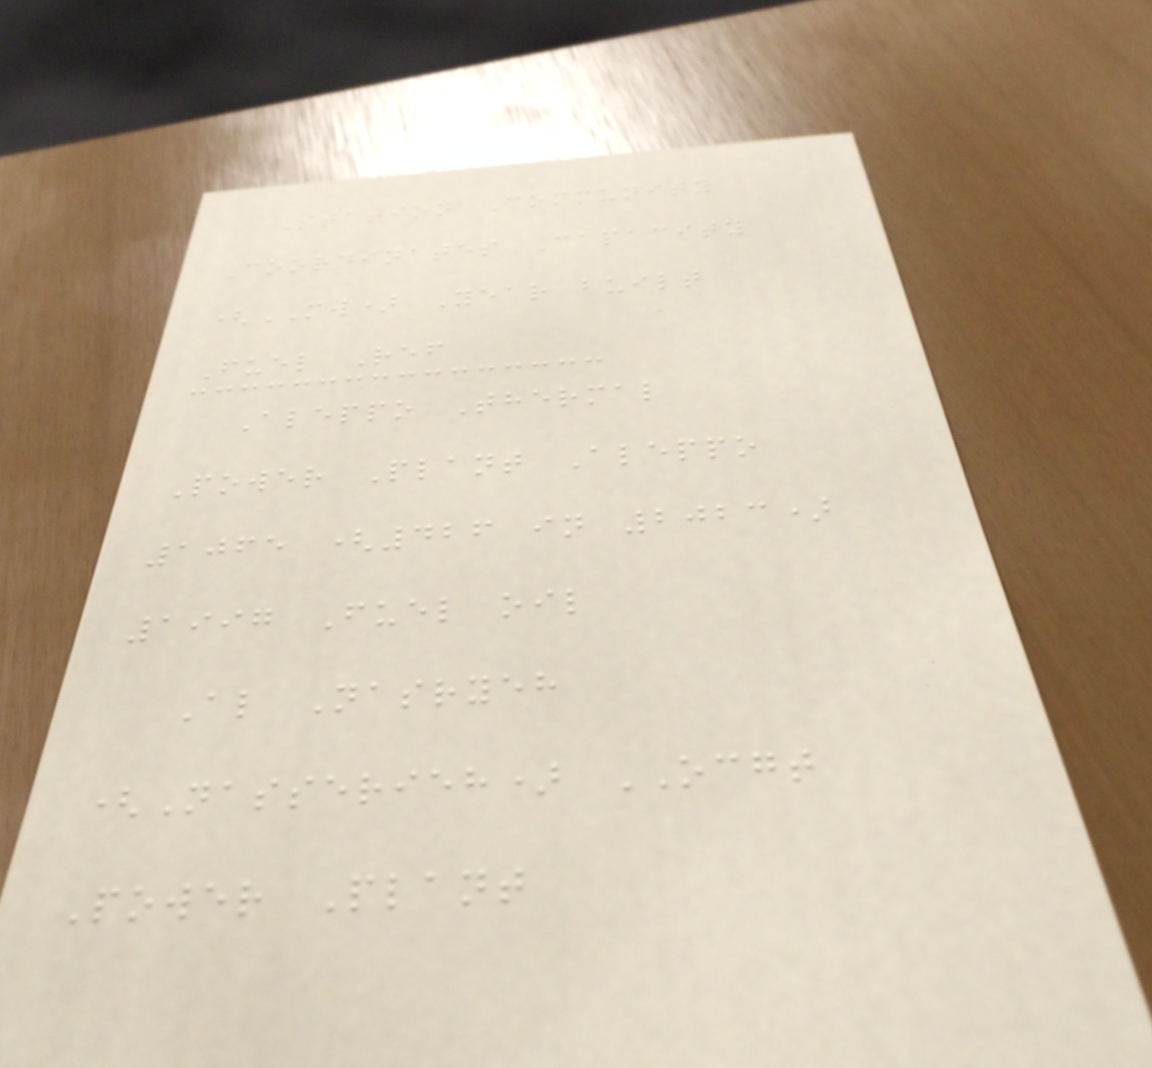Station Community
Coordinates Capacity
(MW) Year built
Fuel Ref
Aleppo Thermal
Power Plant Aleppo
1065 (426 in 2023)
1997 Fuel oil
Al Nasryeh
(Nasserieh) OCGT
Power Plant
